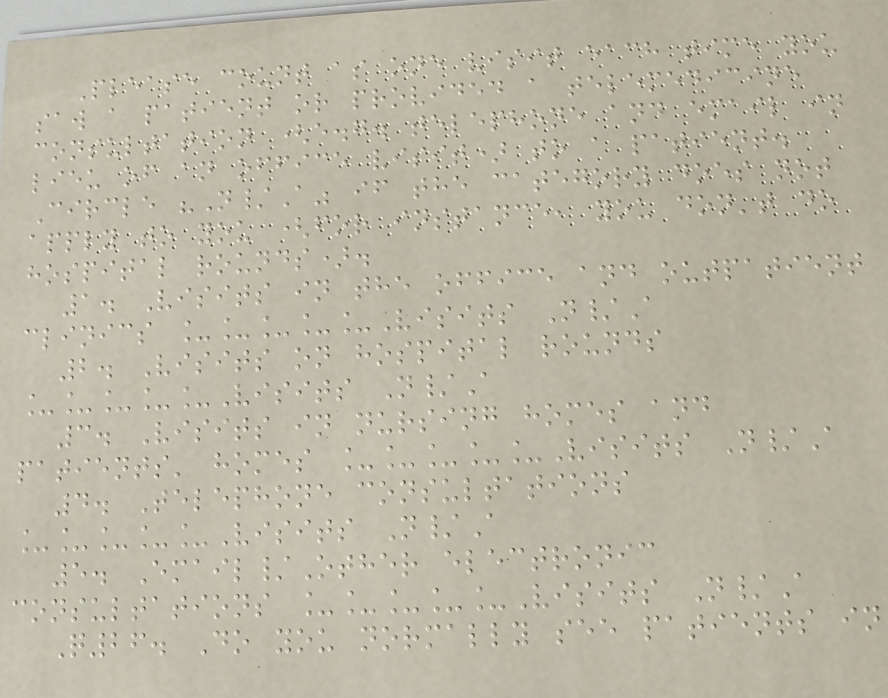Please count as one visit each time you
saw a patient or provided a telemedicine
consultation (e.g. telephone and email in
lieu of an office visit) to a patient.
Circle "N/A" if the category does not
apply to you (for instance, you don't do
hospital rounds).
1. Visits in the office and outpatient
clinics _____Visits N/A
2. Visits on hospital rounds
_____Visits N/A
3. Visits in nursing homes and
patients' homes _____Visits N/A
4. Telephone consultations
_____Visits N/A
5. Email/Other electronic
consultations _____Visits N/A
Q26. Do you normally see patients in
